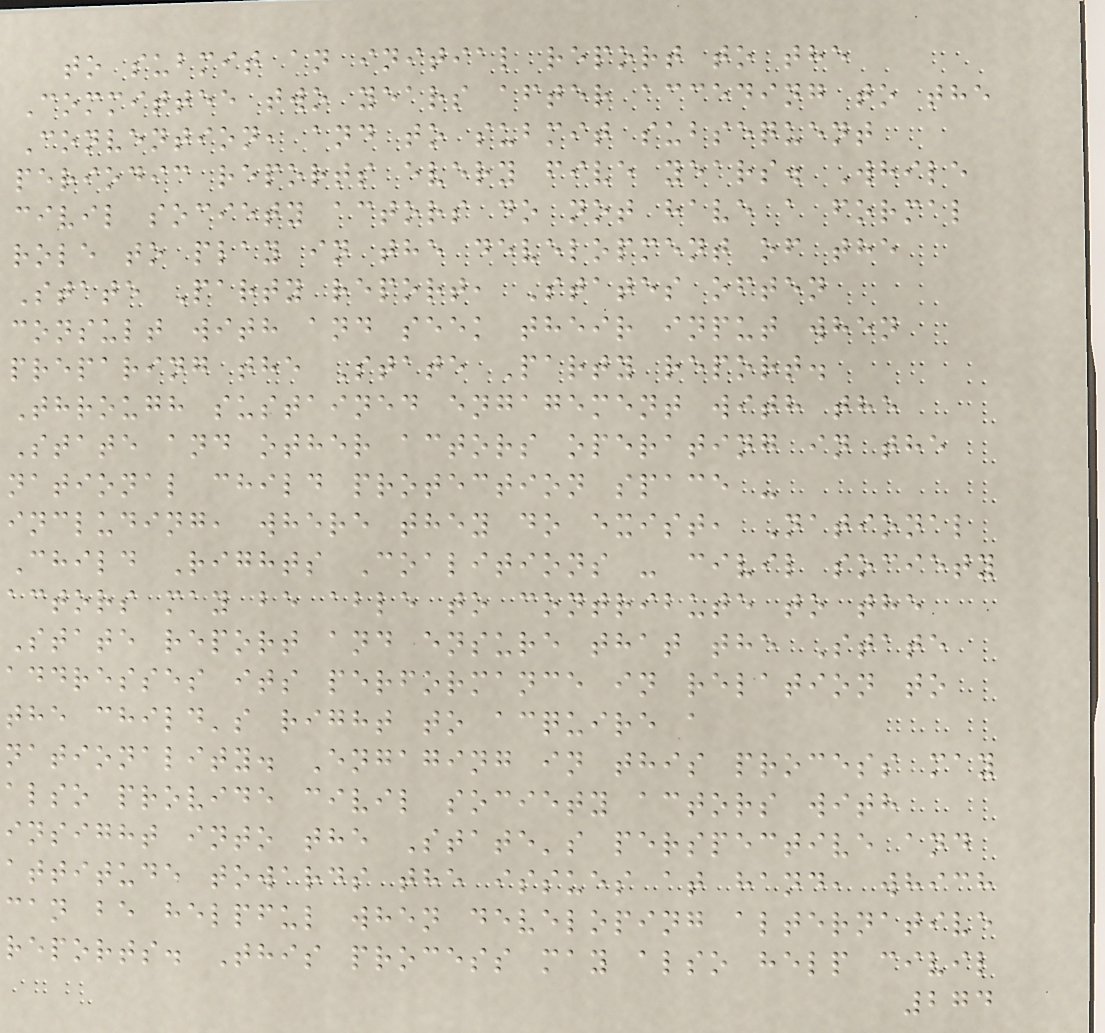to submit an initial report to the
Committee two years after acceding to the
Convention, and to submit subsequent
periodic reports every five years. While
civil society actors do not have a formal
role to play in the development of the
State Party report, States often
consult with and seek their input when
preparing the State Party report.
Through sustained engagement with the
State and other actors operating in the
national child protection space -
including, where they do exist, National
Child Rights Coalitions - civil society
actors may be able to contribute to the
State report and ensure that the State
addresses its performance in relation to
the child's right to acquire a
nationality. Engaging in this process may
also provide civil society actors with
insight into the State's perspective and
attitude towards the issues at hand, which
can be helpful when developing alternative
reports. This process may also help civil
274
